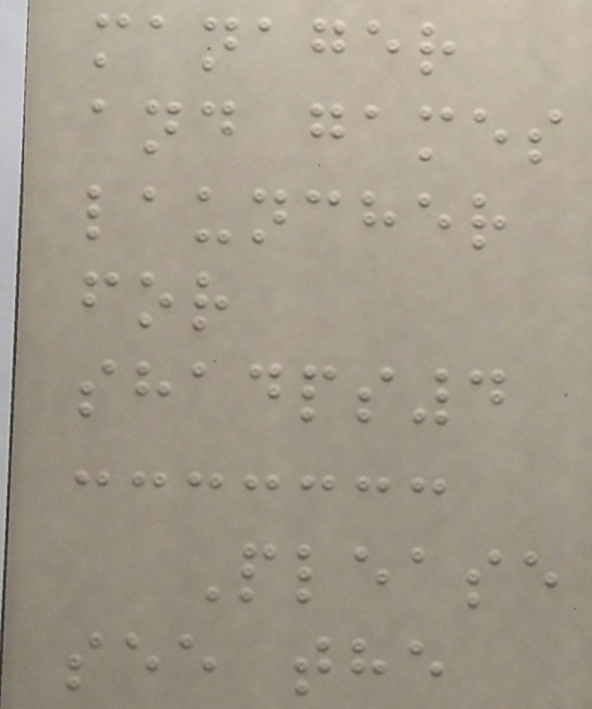manager
and games
launcher
for
shadps4
Please
see the
